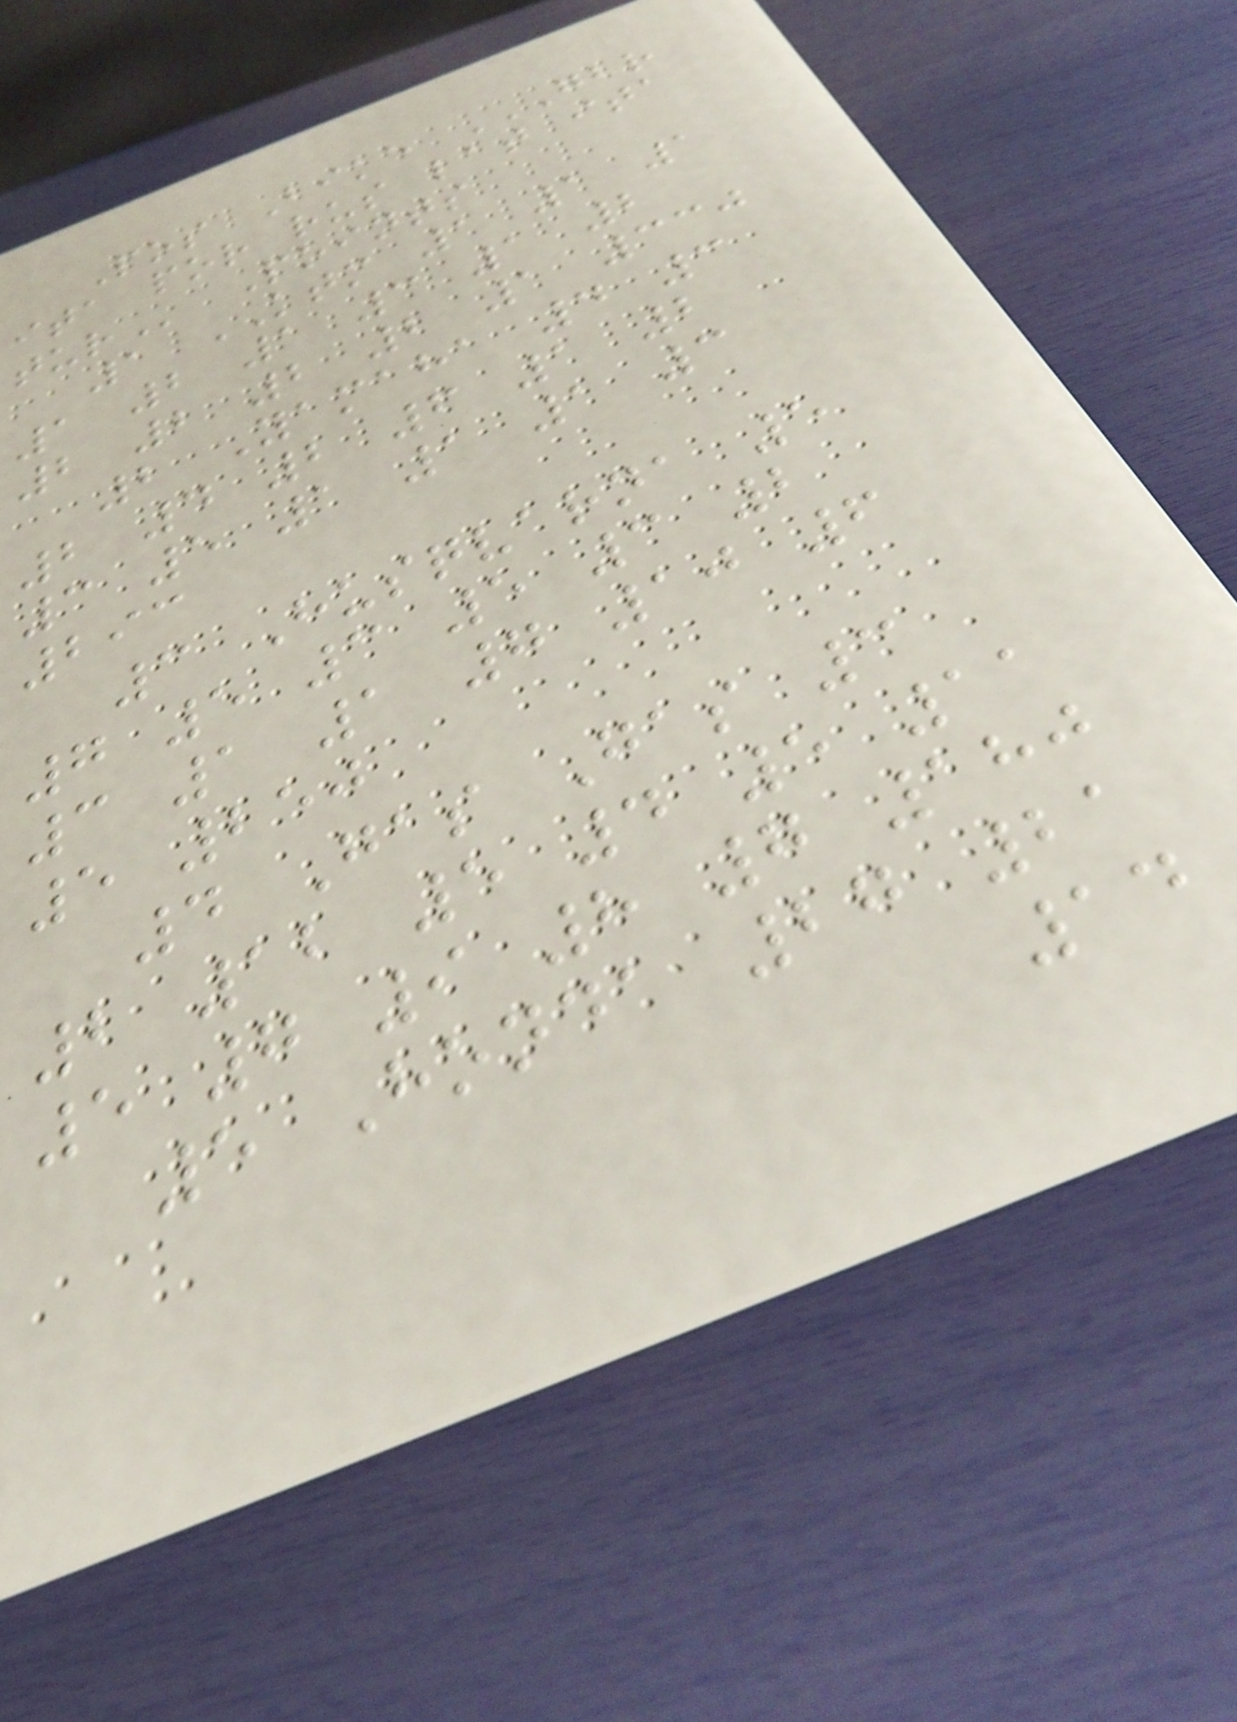Pos Bike GBR
ITA POR RUS LAT ITA
TUR Points
1 KTM 1 1 1
1 2 1 3 1 2
2 2 2 2 1 330
2 Yamaha 4 3
2 4 2 6 1 2
3 5 1 1 1 3
293
3 Husqvarna 5
7 5 3 5 3 2
3 1 1 7 10 6
5 250
4 Gas Gas 3
2 12 5 4 5 11
5 7 9 8 7 180
5 Honda 27 21
14
